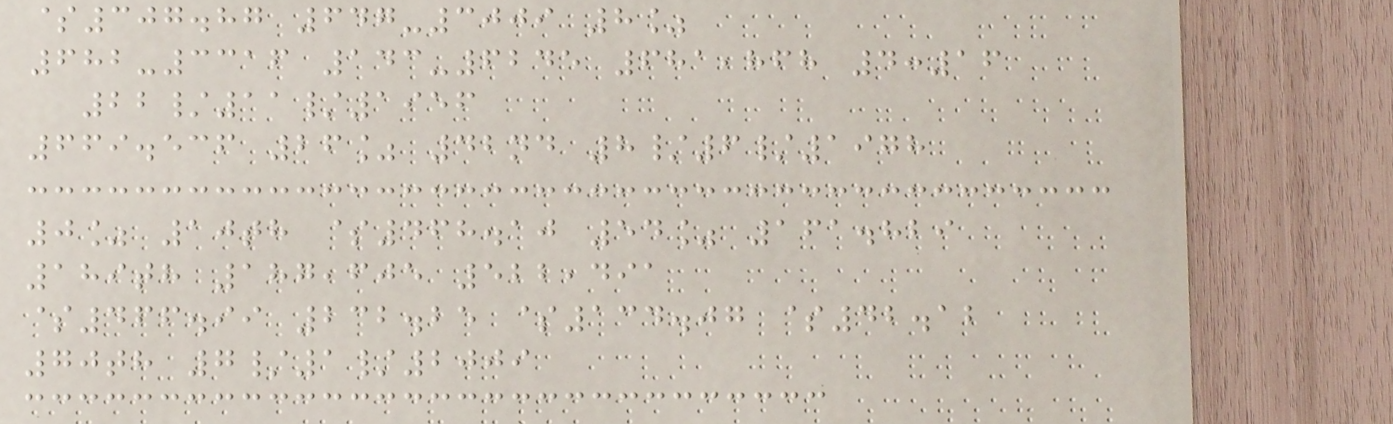$307.87 647-3009 8%
682-3316 143-6245 681,868 4:16
22/11/1956
669.536 26% 42nd 8/6/1978
0% 10th $468.10 54% 161.829
189th 187,605 522,491
$466.99 232.25 $134.07 $42.12
70th 7/1/2009
